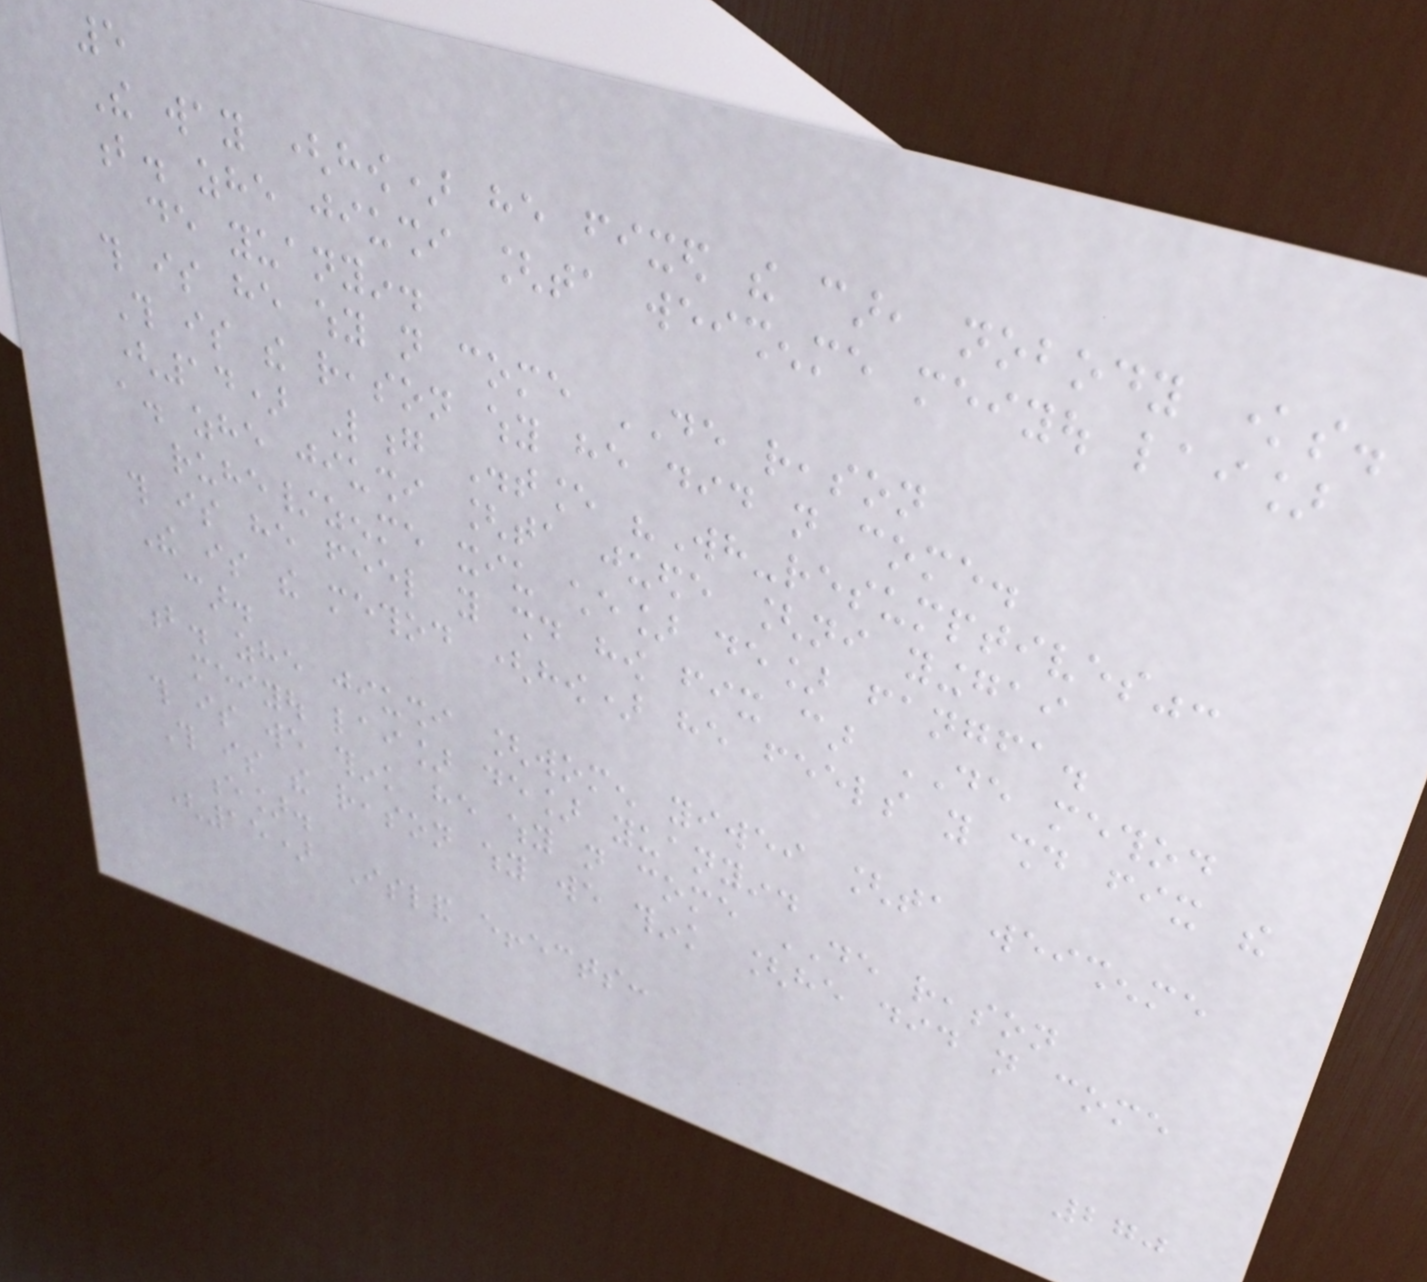5
The way (how) he fixed the car, nobody knows.
b. zhe jiushi [ta weishenme meiyou lai]
de yuanyin.
this is he why not come DE reason
This is the reason why he did not come.
(14) Long Distance "Wh-resumptives":
a. zhe jiushi [ta juede [ni yinggai
ruhe/zenme xiu che] de] fangfa.
this is he feel you should how fix car DE method
The is the method (how) he feels you should fix the
car.
b. zhe jiushi [women yiwei [ta weishenme
meiyou lai] de] yuanyin.
this is we think he why not come DE reason
This is the reason why we think [he did not come
e].
(15) Island effects:
270
